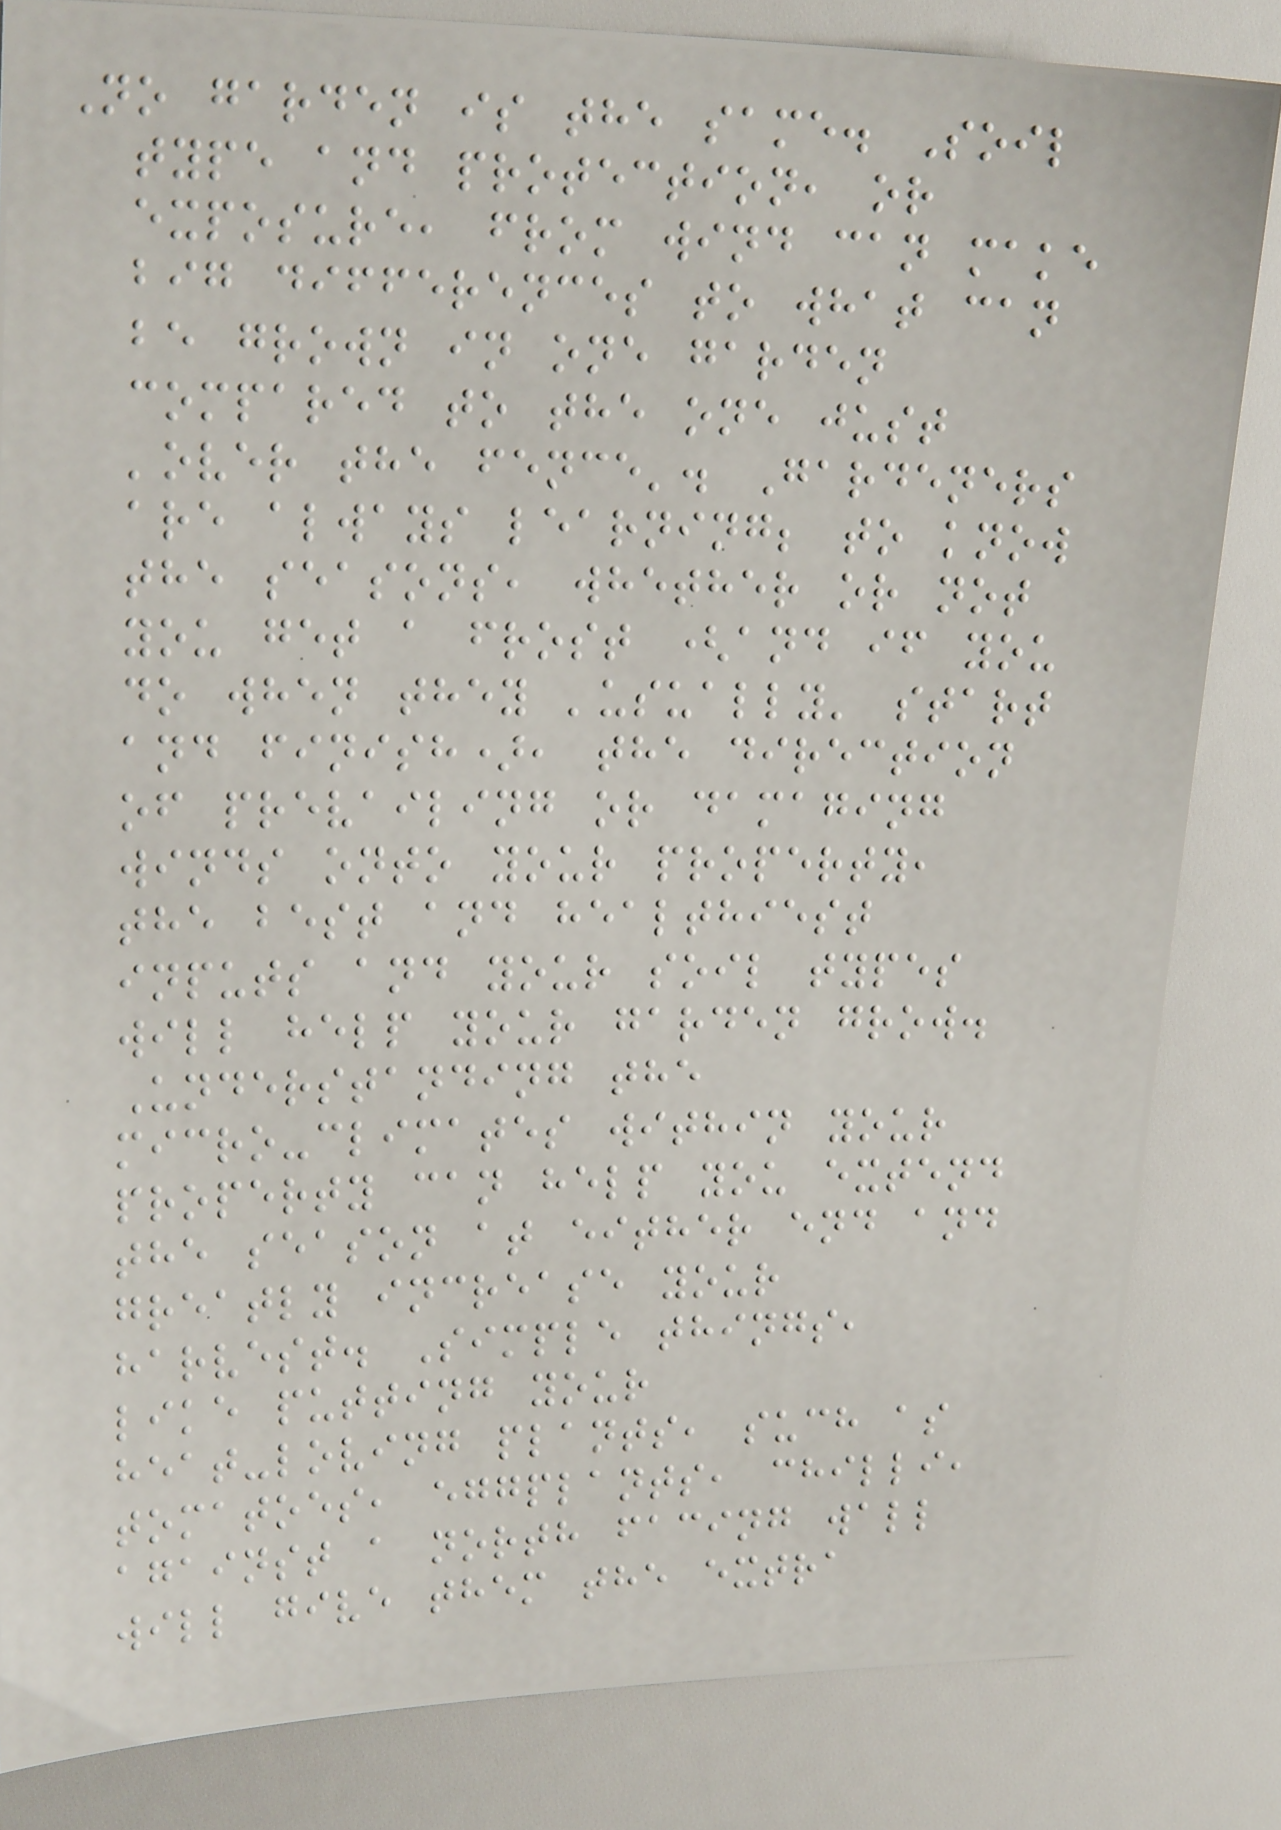No garden is the same. Soil
type and protection, or
exposure, from wind can make
big differences to what can
be grown in one garden
compared to the one just
'over the fence'. Gardeners
are always learning; to know
the seasons, whether or not
you get a frost (and if you
do when they 'usually' start
and finish), the direction
of prevailing or damaging
winds onto your property,
the best and healthiest
inputs and your soil types
will help your garden grow.
Understanding the
micro-climates within your
property can help you extend
the season at either end and
greatly increase your
harvest. Simple things,
like putting your
heat-loving plants, such as
tomatoes, eggplants, chilli,
against a north facing wall
will give them the extra
